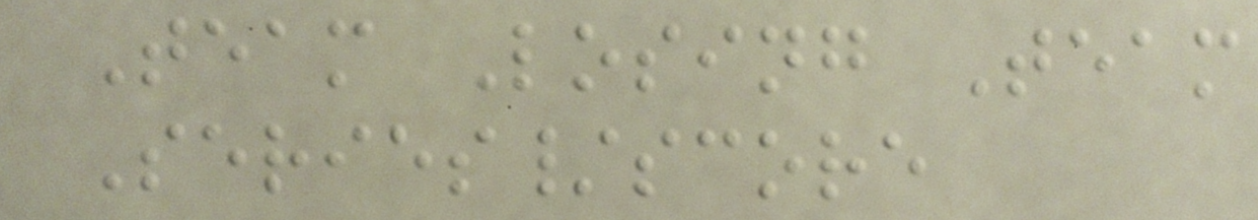Team Losing Team
Series/score
